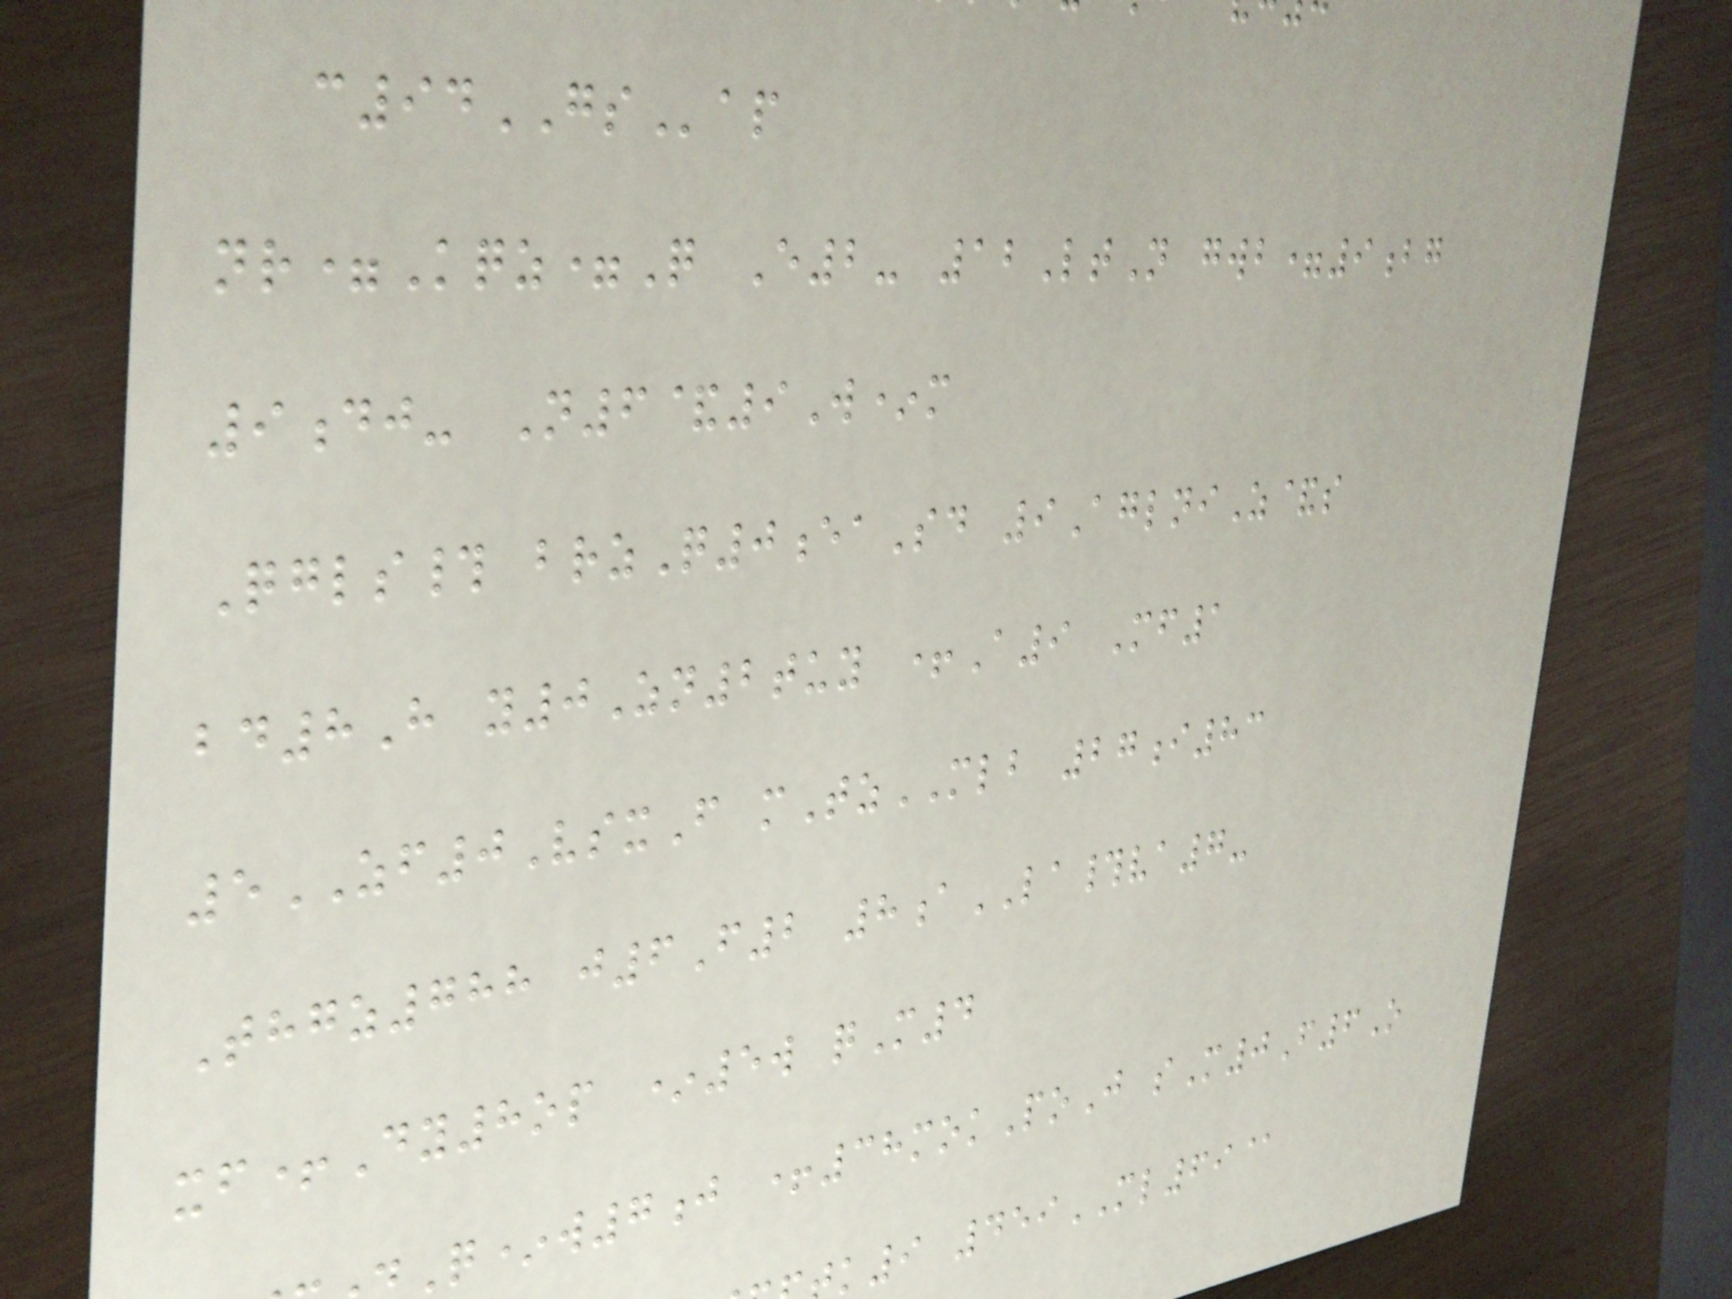c94GSap
nr=Kqz=Q E2- 12LtN gwb=9bg
9dj- N6&9W*m
Qgls# brzQ0eaSd 9AglniZ&s
bd8H y0Zn2tuy +A9 Mf1
5ZF0VsxF mTzMLB 27i83
Thgz788 j6F2 8aLA#va7-
xf+Dy8op *5w qM4
Q*w7j +38mokPoJ sM0F6O
k9 459ML69@
